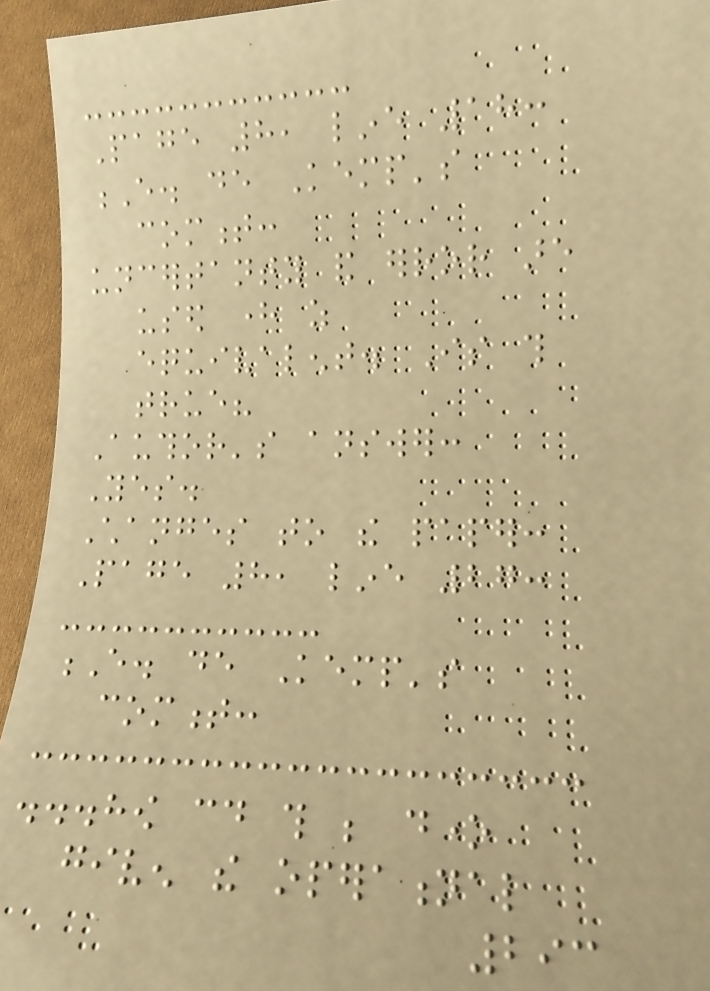Page 8, line 18:
E. de Kemp's
comment:
uncertanty and error are
used here as
equivalent. Is this
true?
Author's answer:
Yes.
Changes to the paper:
Page 8, line 27:
E. de Kemp's
comment:
...how could this be done
given the operational
293
